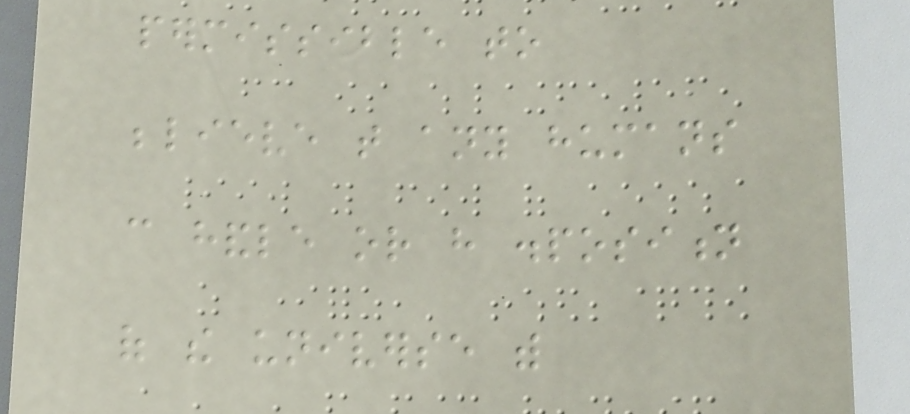permissible to
believe that any humans
can handle or have disposition
of the universe with
